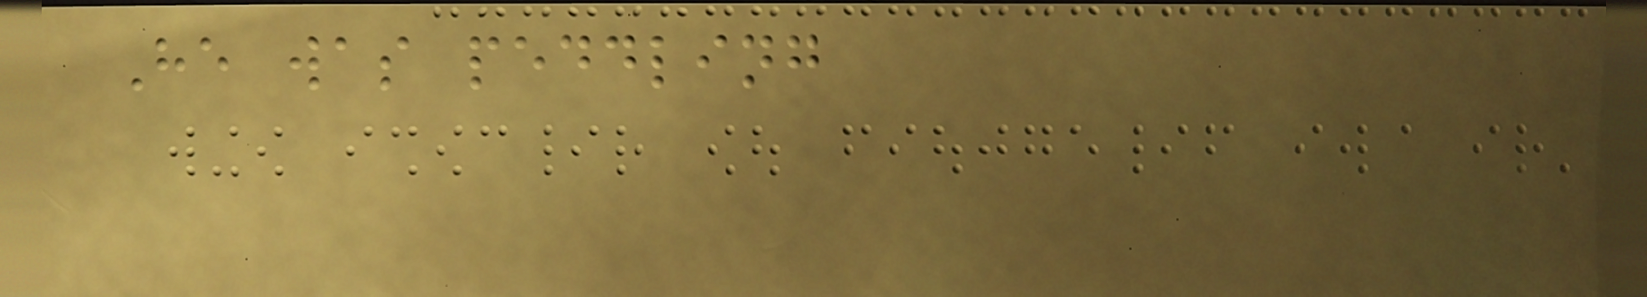He was peddling
